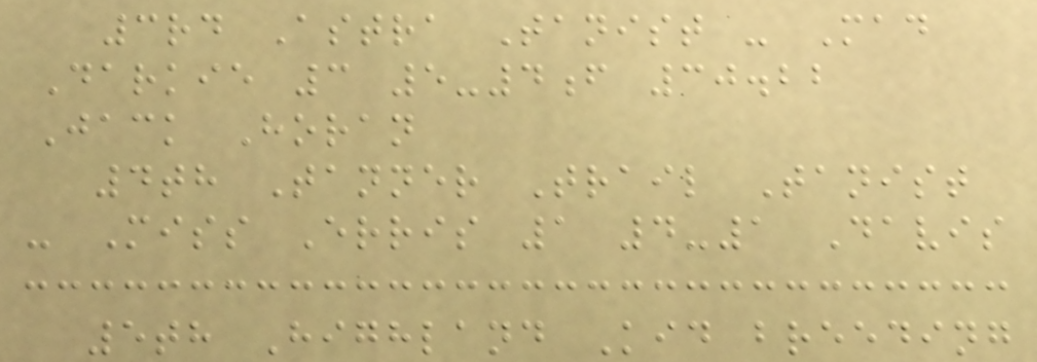3rd Astra Tanist - Mad
Darkie 3 5-4f 30.22
Jack Horan
4th Tanner Trail Tanist
- Miss Erris 1 4-1 Davis
5th Highland Kid breeding
